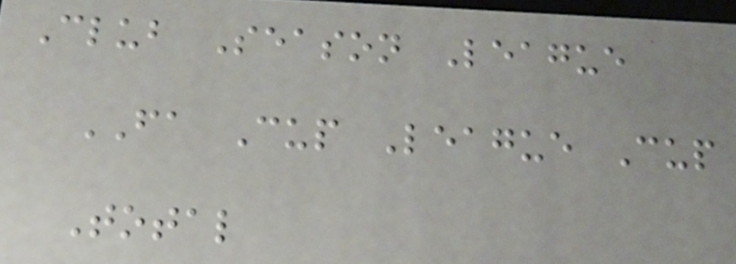Club Season League
FA Cup League Cup
Total
